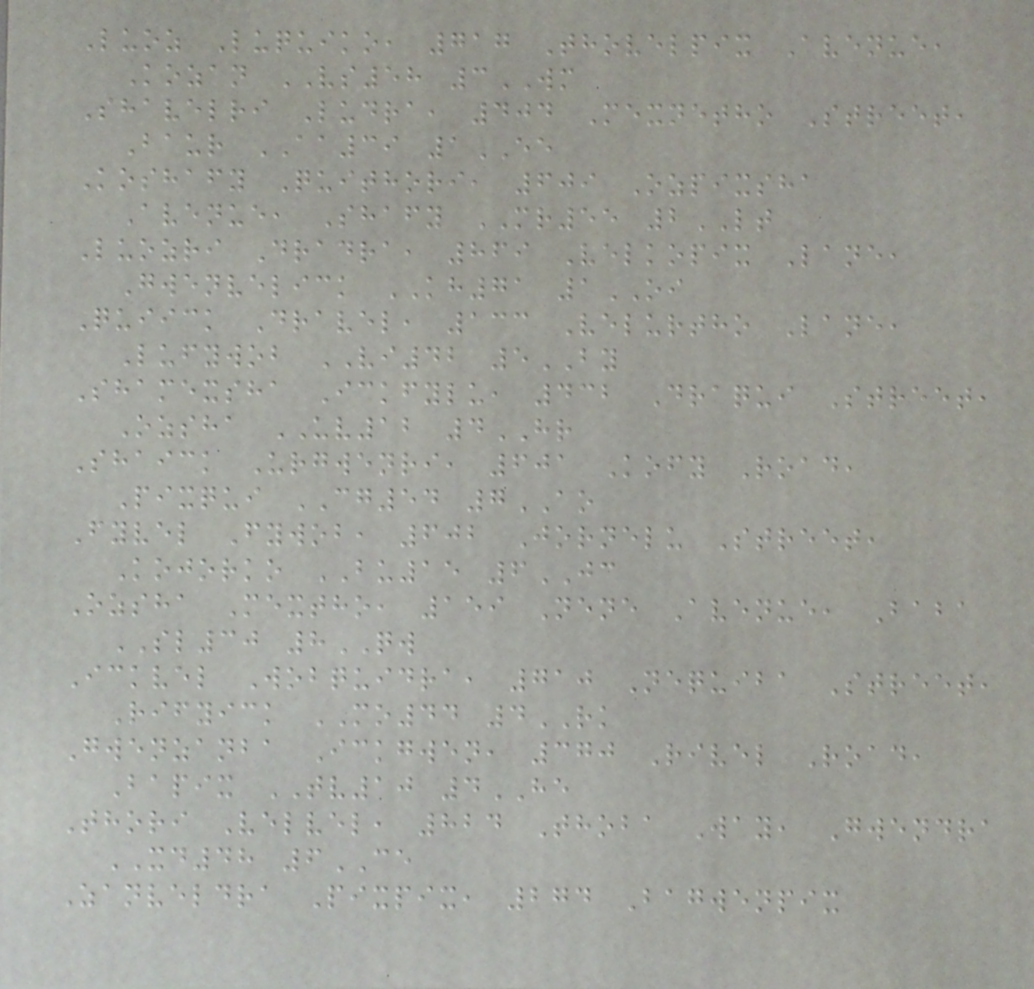Luoz Luquiko, 717 Thovelpix Avenue,
Kozan VS58 3WM
Shavelri Ludra, 404 Mexnetho Street,
Baur AA39 1EE
Koshafy Quithori, 609 Ozpixsha
Avenue, Shafy MR55 2LT
Luozri Dradra, 869 Velkopix Lane,
Gwenvelick KH71 1OI
Quiick Dravel, 133 Velurtho Lane,
Lufywob VI42 5BY
Shamexsha Ickfylu, 432 Draqui Street,
Ozsha UV12 4HR
Shaick Urgwenri, 601 Kofy Road,
Pixqui CG54 7AO
Fyvel Fywob, 602 Jornelu Street,
Kojorko BU15 6JC
Ozsha Mextho, 159 Nene Avenue, Baba
SL30 8QW
Ickvel Wobquidra, 710 Nequiba Street,
Rifyick MO44 4RK
Gwenzanba Ickgwen, 370 Rivel Road,
Bapix TV10 4HE
Thori Velvel, 824 Thoba Way, Gwendra
XD48 6CE
Zanveldra Pixpix, 274 Bagwenpix
